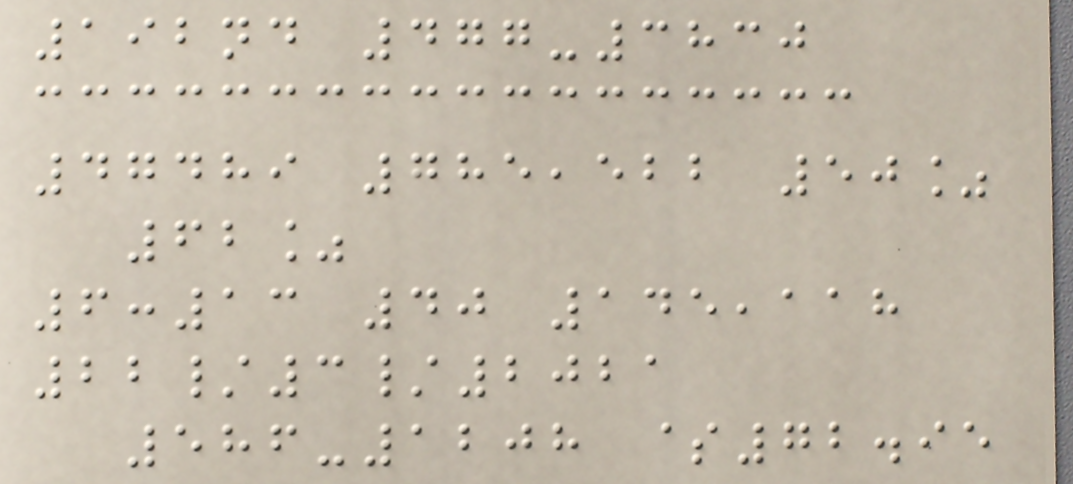192nd 477-3830
47489 785,522 50%
62%
6:13 40 145,118
22/3/2021
586-1208 $72.95
